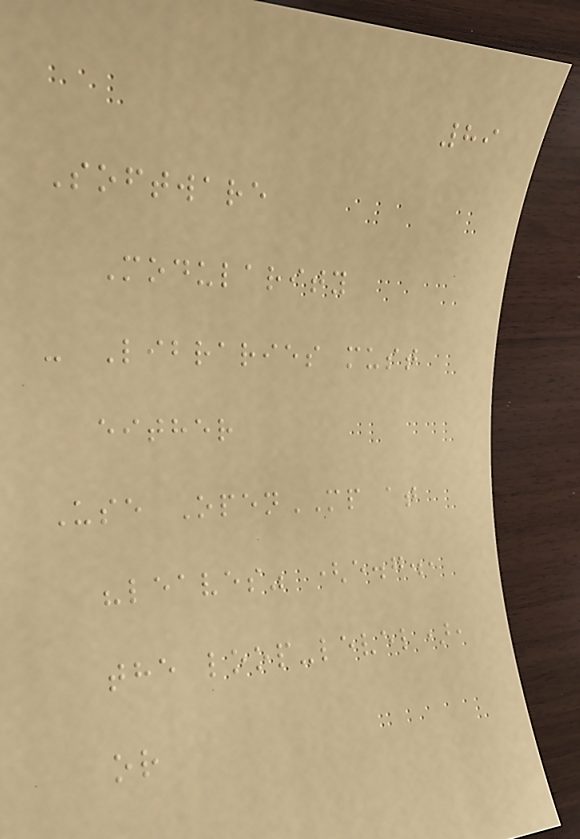89
Software
Modularity
- Libraries must
either
Use OpenMP at
"leaves" (e.g.,
the loop-level),
or
